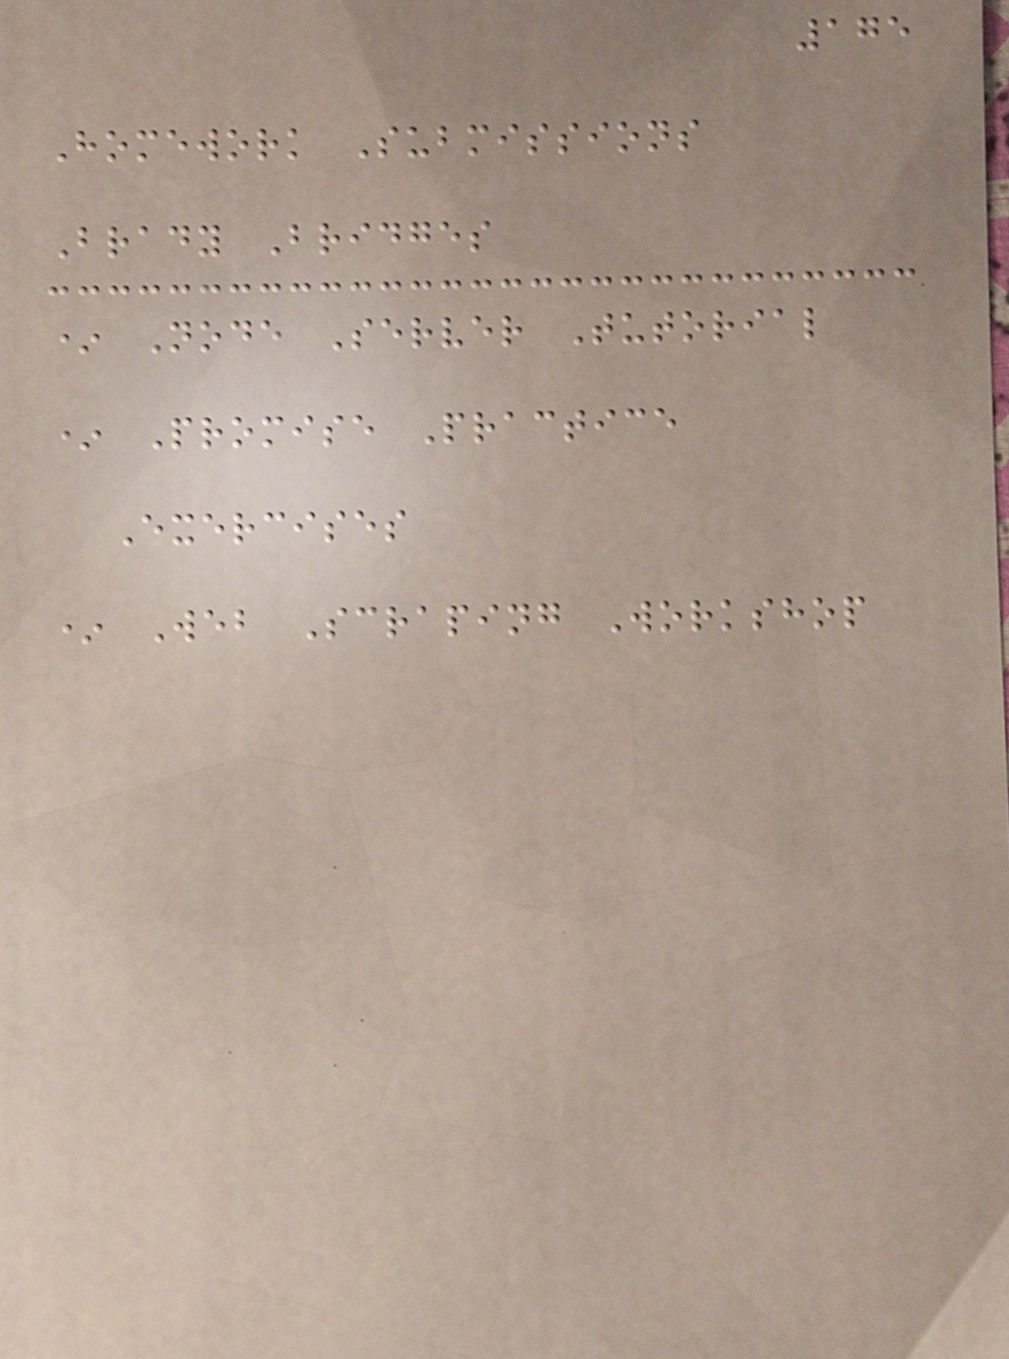175
Homework Submissions
Brady Bridges
* Node Server Tutorial
* Promise Practice
Exercises
* Web Scraping Workshop
